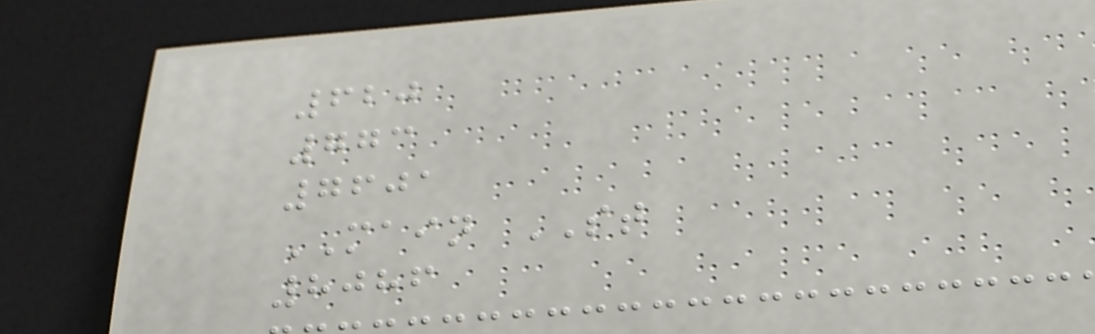620
773
7601
MAIN ST
8086
